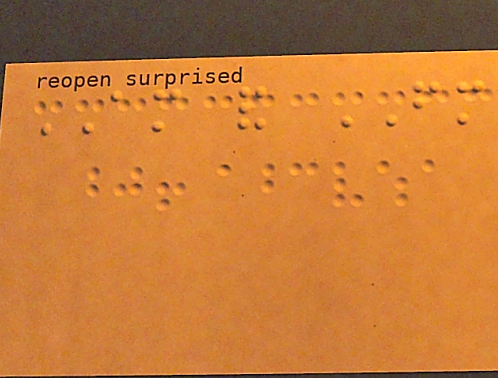AM and FM
